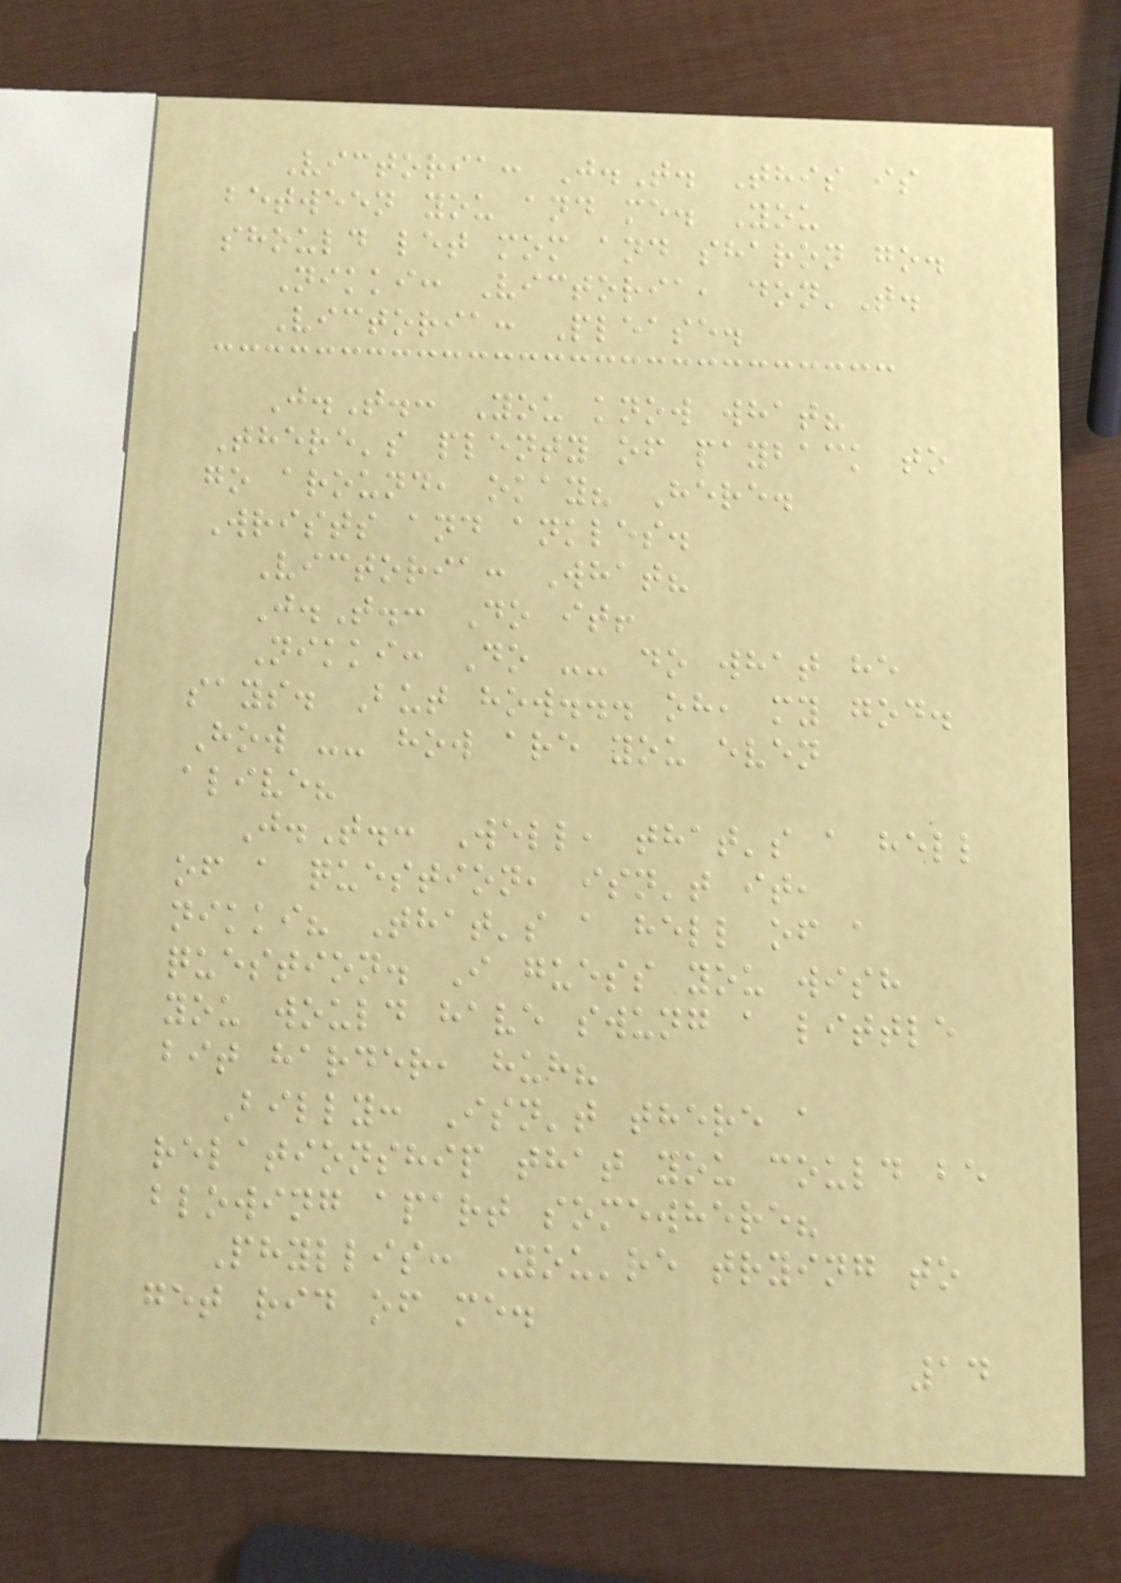Victoria: J.T. This is
between you and me. You
should let mom and sharon go.
Nikki: Victoria, don'T.
Victoria: Please.
J.T.: You know what?
There's plenty of payback to
go around, okay? Here.
Wrists and ankles.
Victoria: What?
J.T.: Do it!
Nikki: Do -- do what he
says. But how... oh, my god.
How -- how are you even
alive?
J.T.: Well, that's a hell
of a question, isn't it,
nikki? That's a hell of a
question. I guess you wish
you would have swung a little
bit harder, huh?
Billy: Isn't there a
relationship that you could be
blowing apart somewhere?
Phyllis: You're trying to
get rid of me.
14
